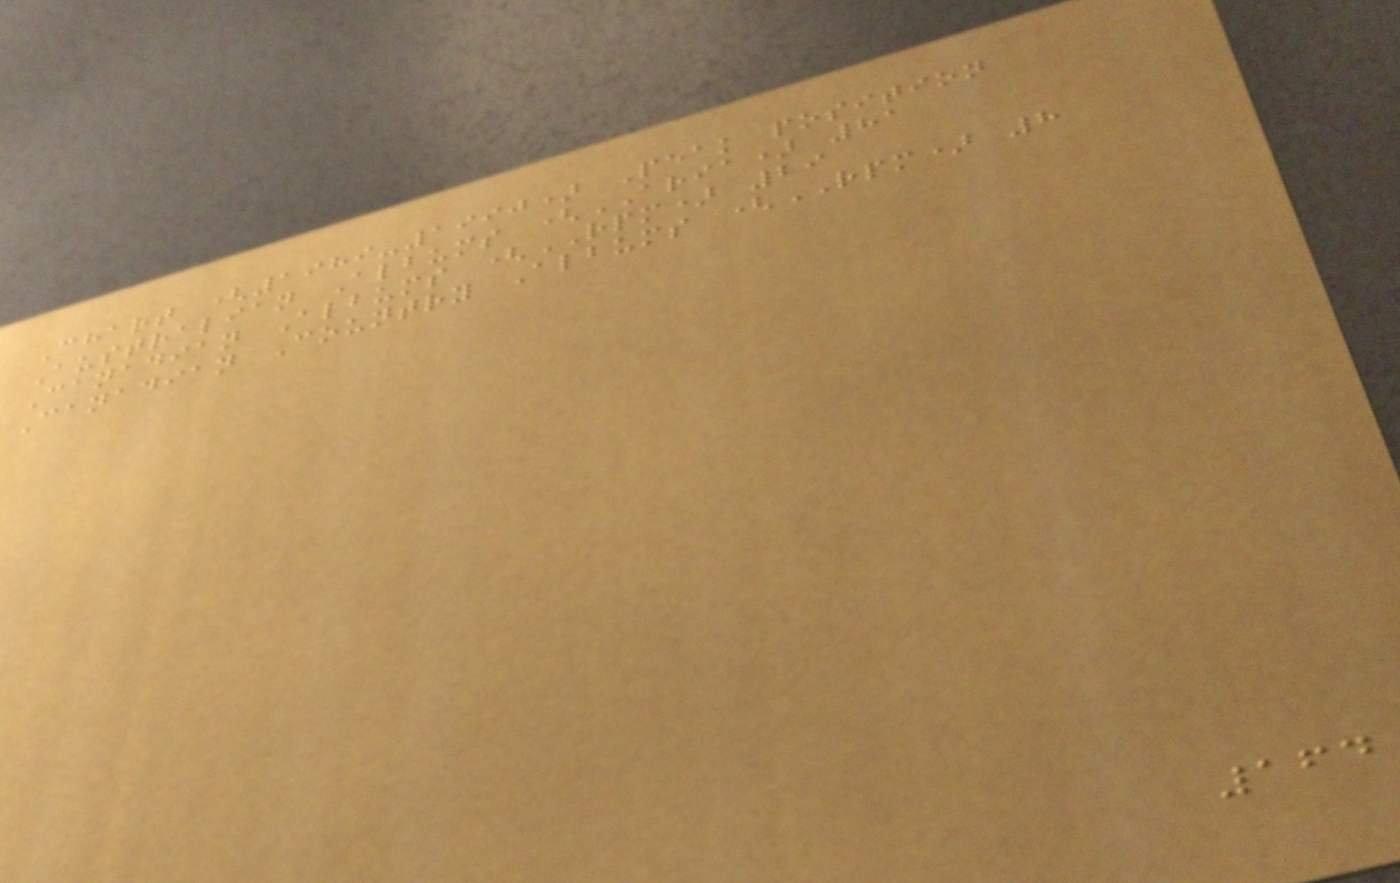Chart (1989-1990) Peak position
Australian Albums (ARIA) 81
Canadian Albums (RPM) 29
Canadian Country Albums (RPM) 8
164
